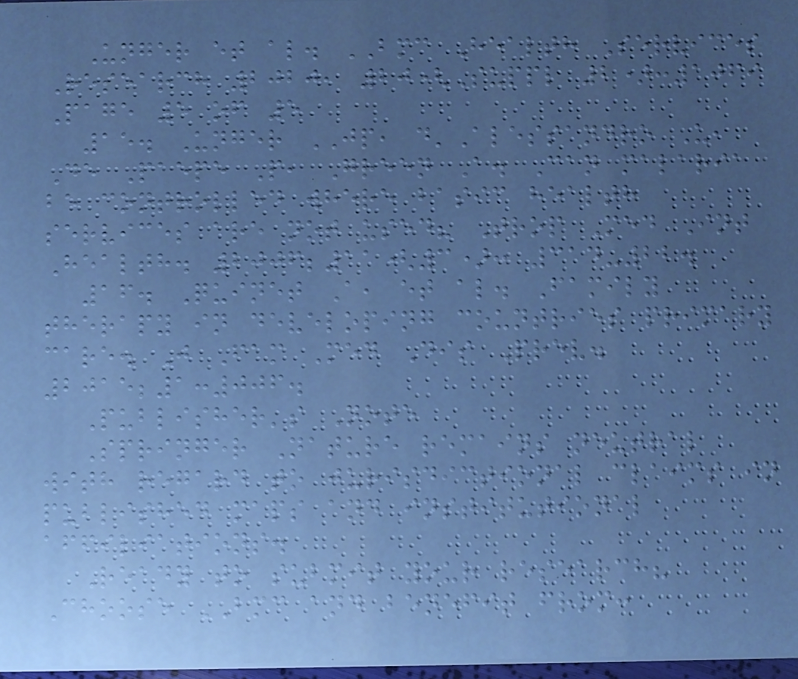Unger et al. BMC Health Services
Research 2020, 20(Suppl 2):1069
Page 5 of 5
15. Unger JP, d'Alessandro U,
De Paepe P, Green A. Can malaria
be controlled where basic health
services are not used? Trop Med Int
Health. 2006;11(3): 314-22.
16. Quinet A, et al. Family
therapy in developing countries primary
care. J Fam Med Dis Prev.
2015;1:006.
Publisher's Note
Springer Nature remains neutral
with regard to jurisdictional claims in
published maps and institutional
affiliations.
Ready to submit your research?
Choose BMC and benefit from:
